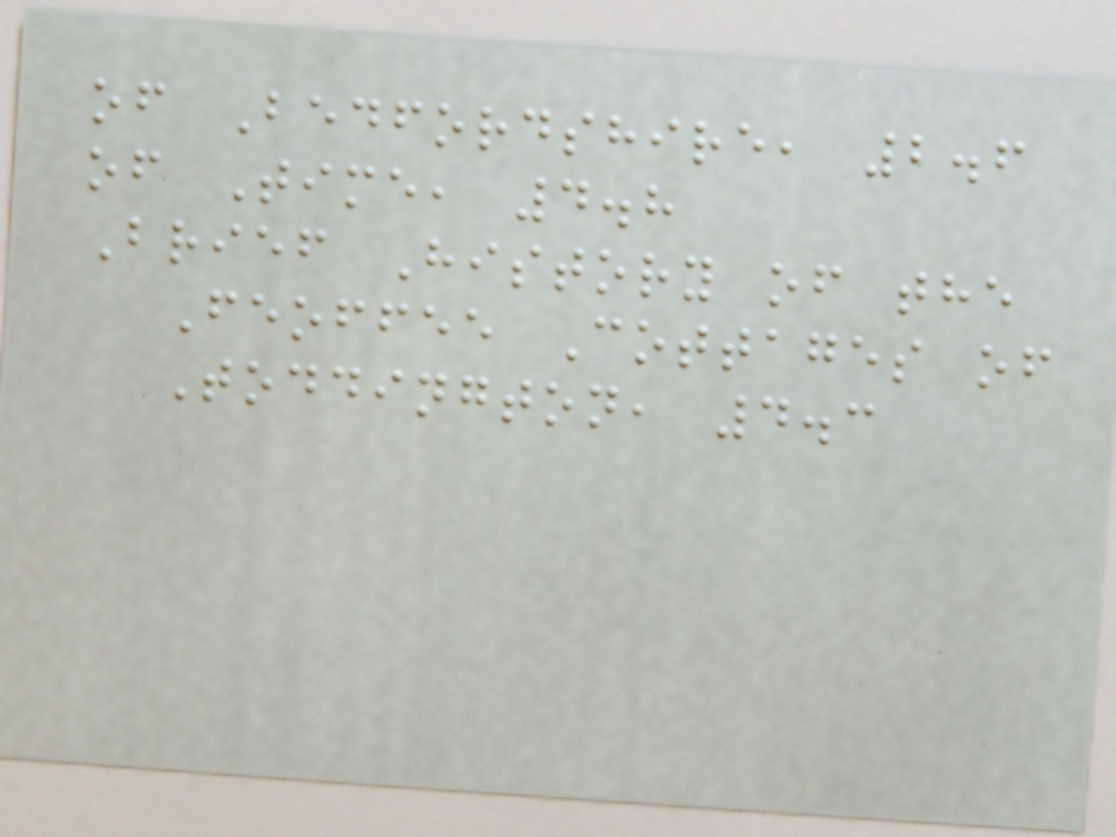of Bedfordshire, 2.6
of Time, 4.8
Brief History of the
Feoffee Cottages of
Toddington, 4.3
